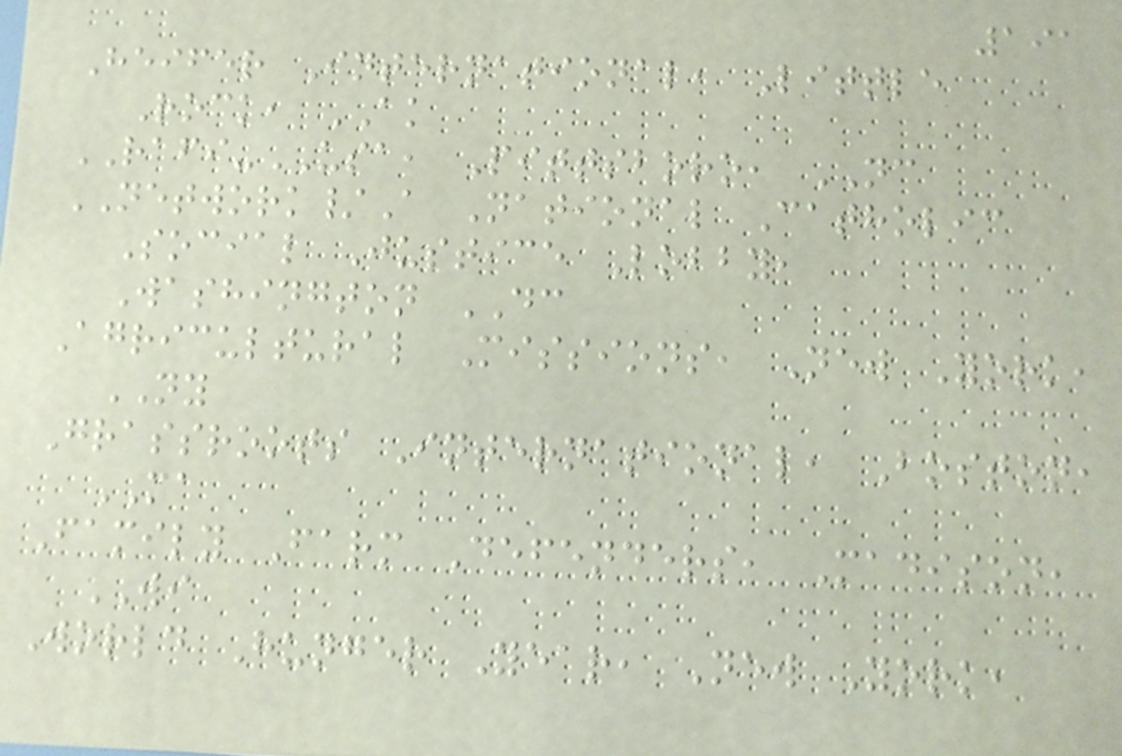191
Heifer International, Little
Rock, AK
RAFI-USA, Pittsboro, NC
NETWORK/A National Catholic
Social Justice Lobby,
Washington DC
Agricultural Missions, New York,
NY
Grassroots International, Boston,
MA
Family Farm Defenders, Madison,
WI
World Hunger Year, New York,
